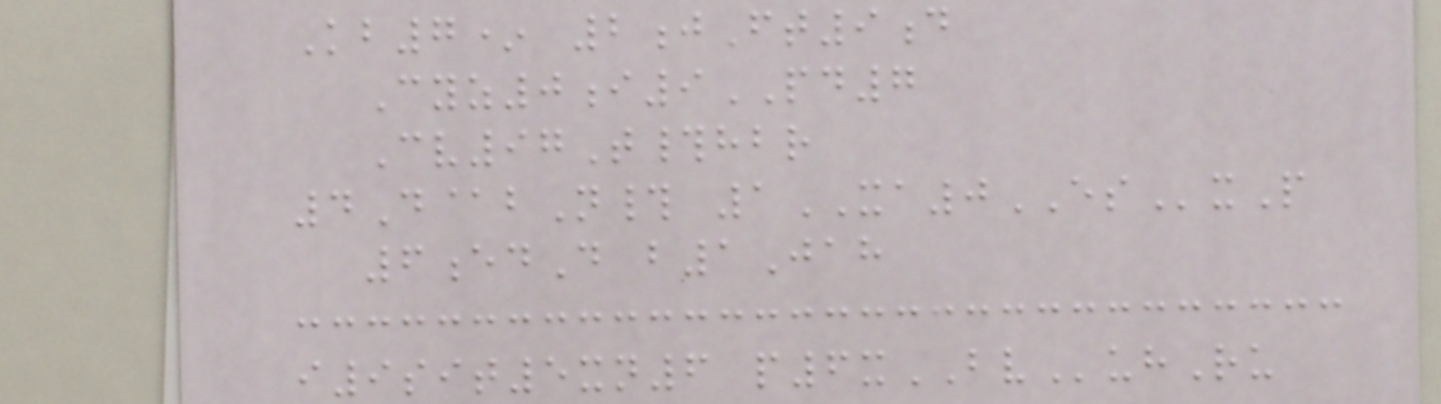Kb7* 2jFt9d
Cyz0i9PD7
Cv97T#hbr
4D@bN# 1XA0ESxP
6edD b1Jah
i9sit5xn6 p6xBVuhRu
